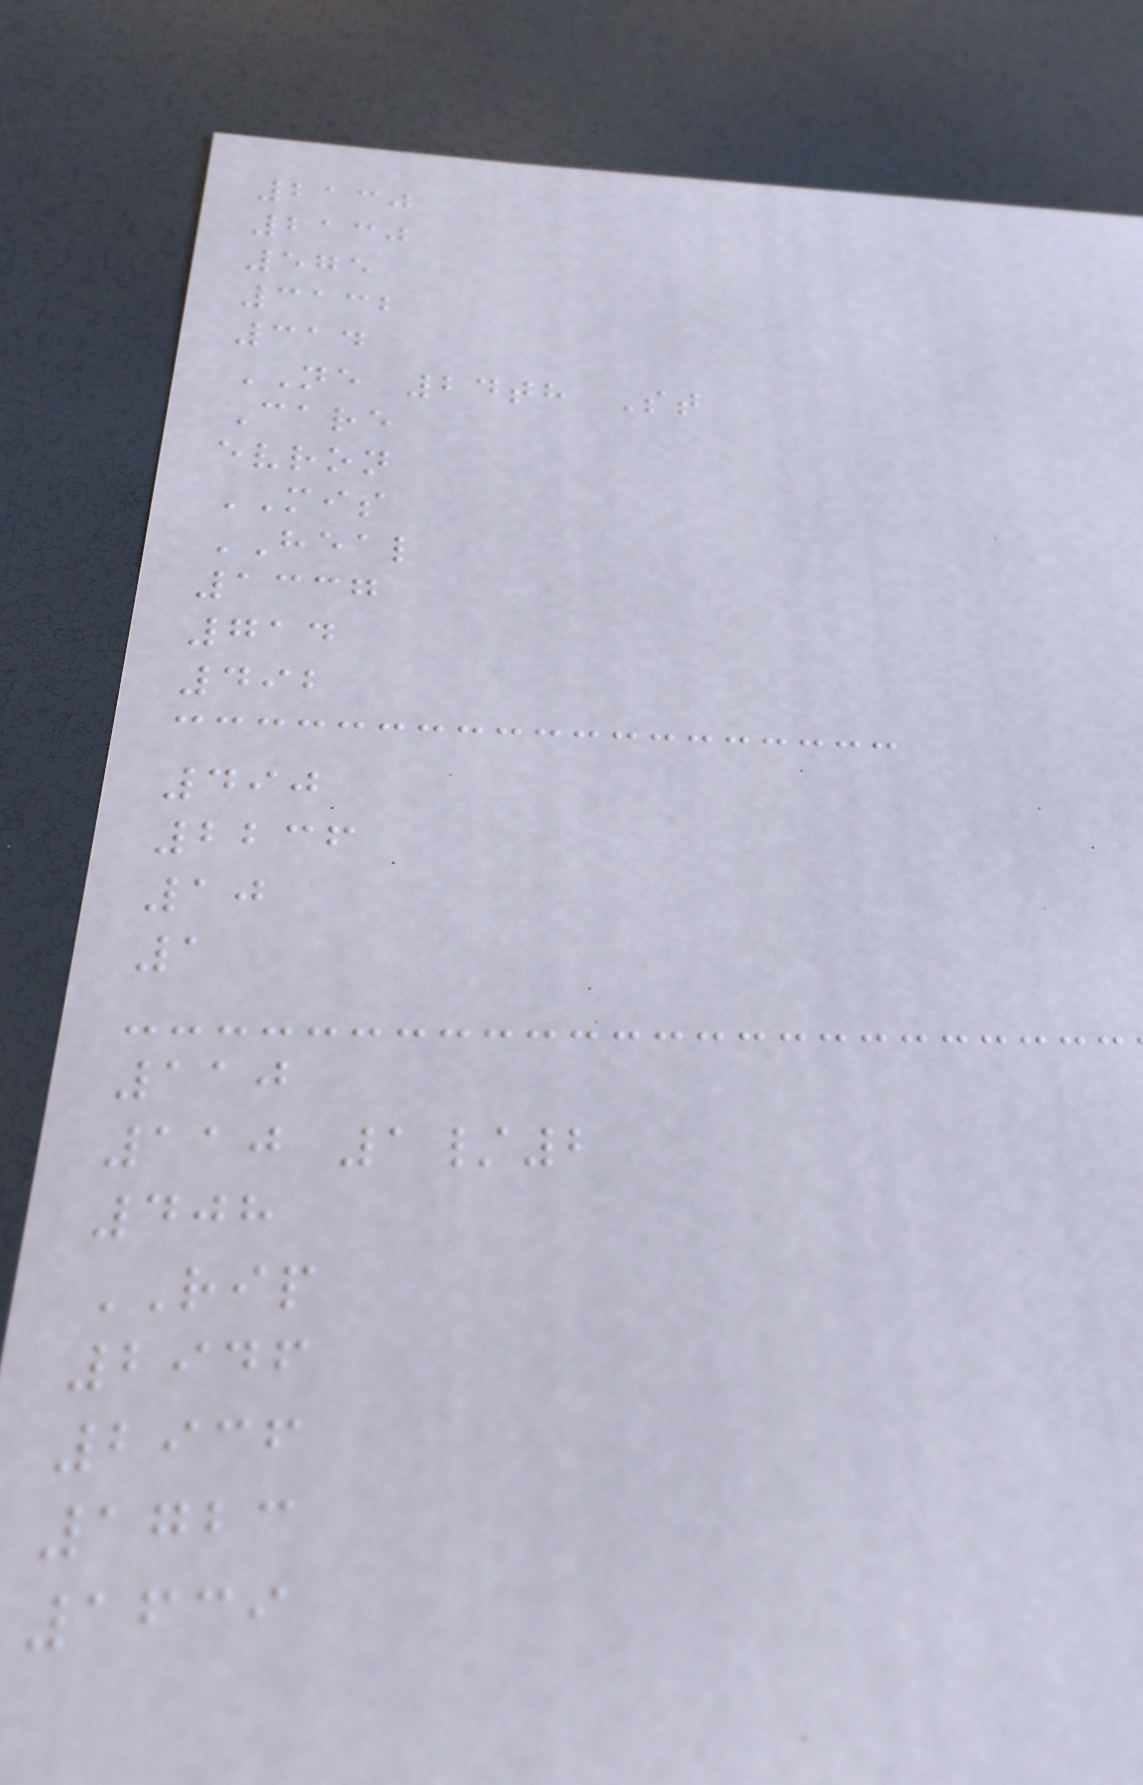2130
2130
575
3132
314
NE 24th St
Care
evron
MIS
HEAL
1337
714
492
490
2236
10
1
110
110 1/2
408
RIP
2946
2936
1723
1639
